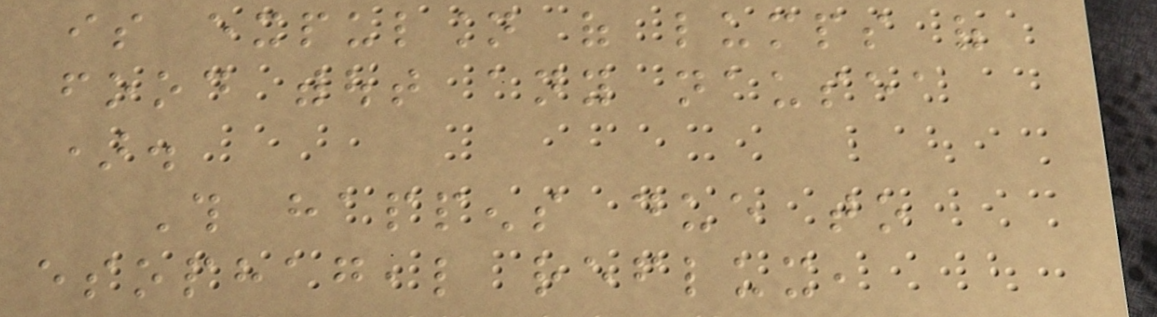is expulsion of lumps of
food without any nausea
).
This happens due to
esophageal reflux,
